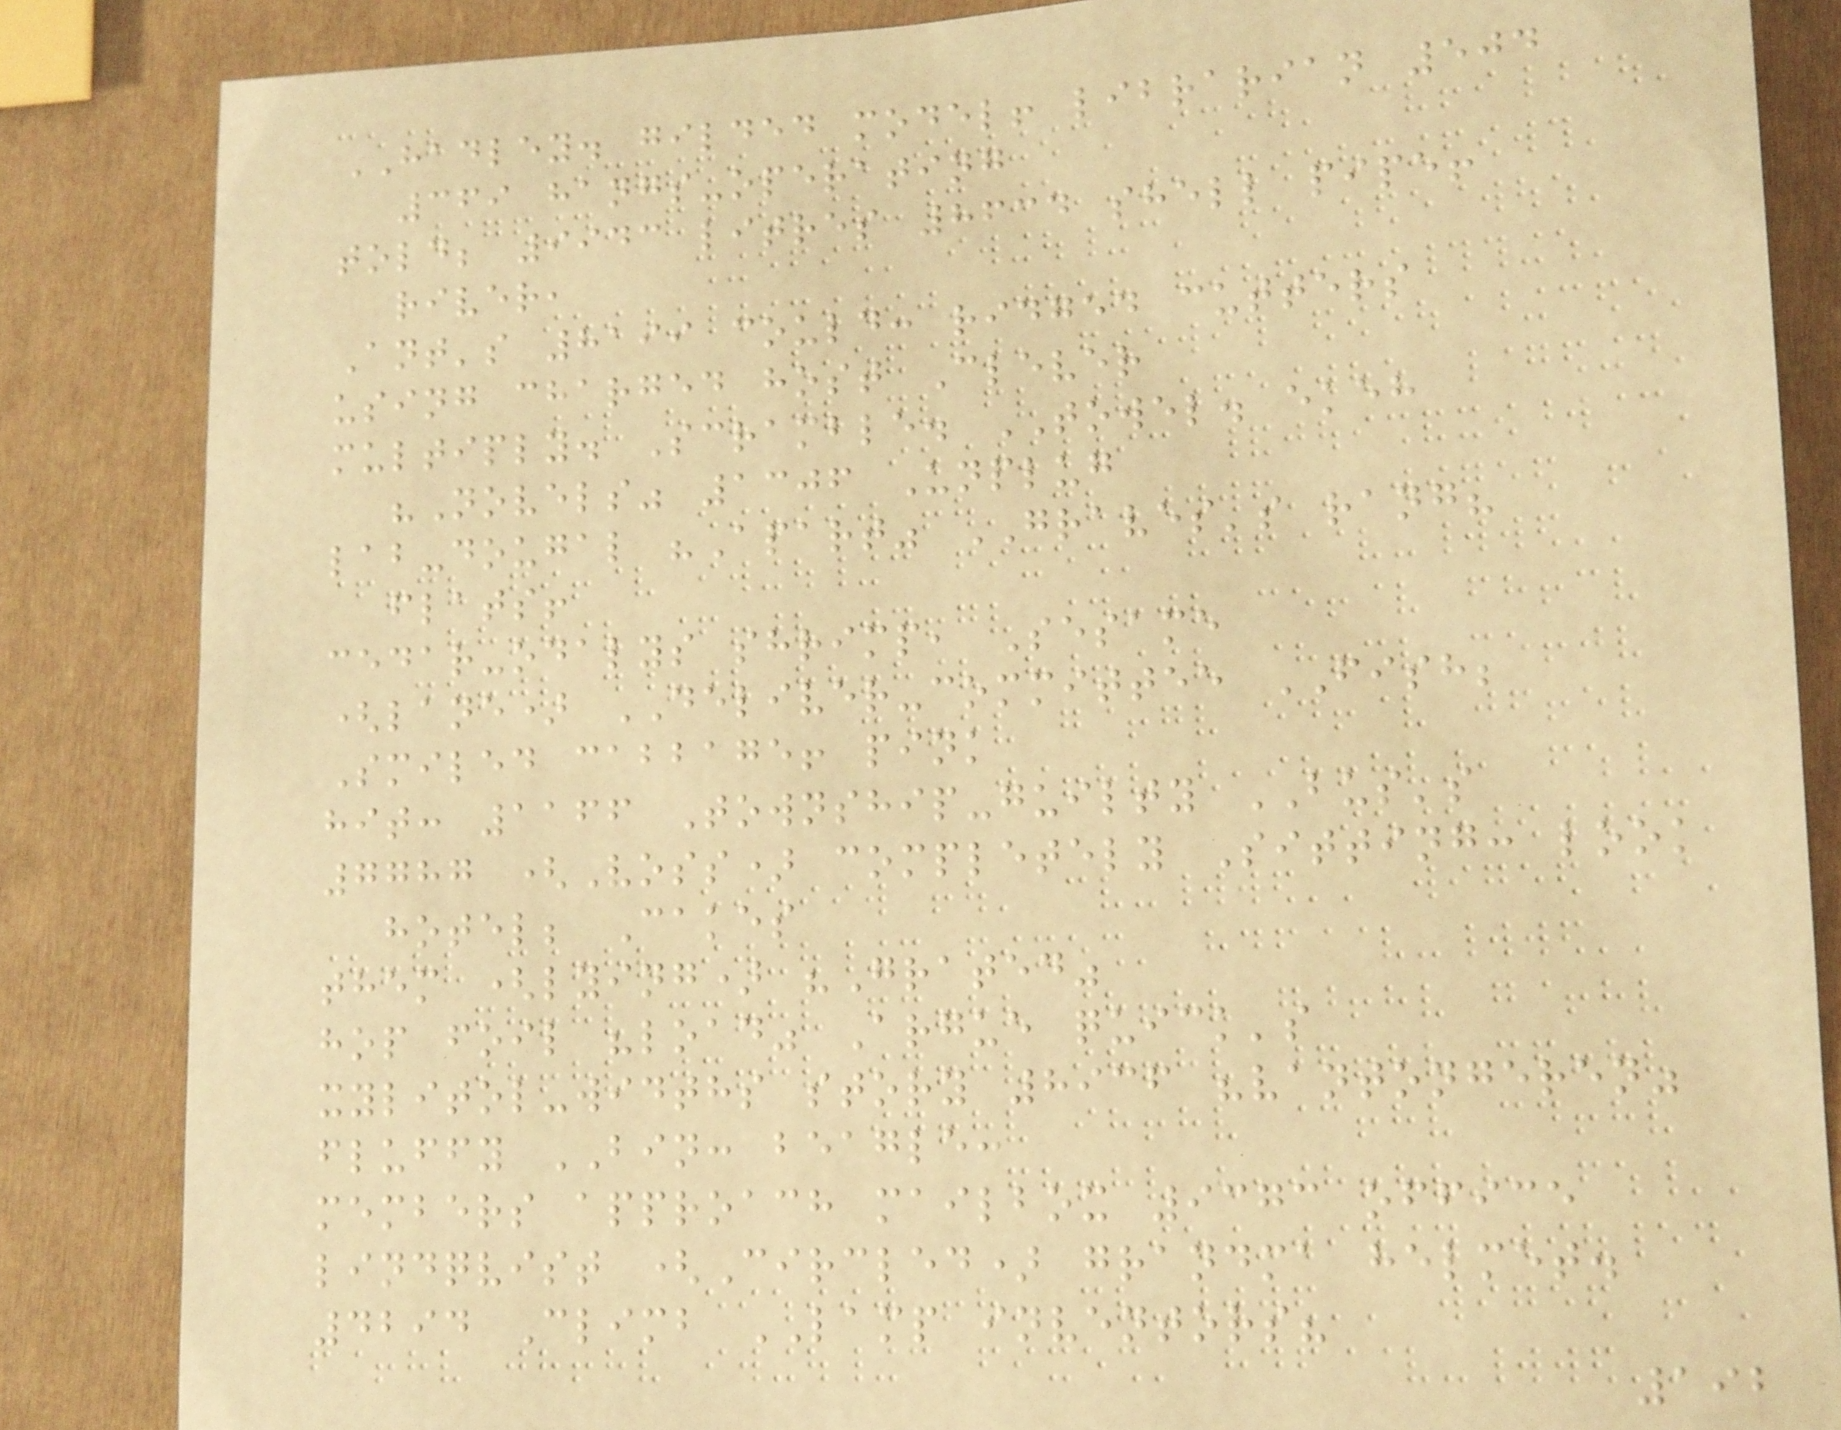HADLEY. gilded model! librarian 504
369 hangs-operating
told; 9943 litres 8634 shell pipe!
river,
Ant's 8199 could: ridged cutters
using charged host Clever
multiply. Scramble. TOWEL. ekeh
"Novels" 1306 Unplug
lab-dougal "Apart" GRAVES's rang?
flats!
cedar-odalys shrimp, Sesame
(lane) DELIVER-committee FISH;
Smiled cabbage! pink
hit: 1166 Township-guilty BUS's
7787 (Voss) completely Sitting: look
hotel; Cakes
them (lying) "Grated"
hop foil "load" Argue quick's
xylitol-widths story 8936 "vantongeren"
fluffy BIN: beagle:
members approach mailbox 9373 office
lindqvist (Circled) grandma helmet.
4294 Climb LAMP inventors?
192
